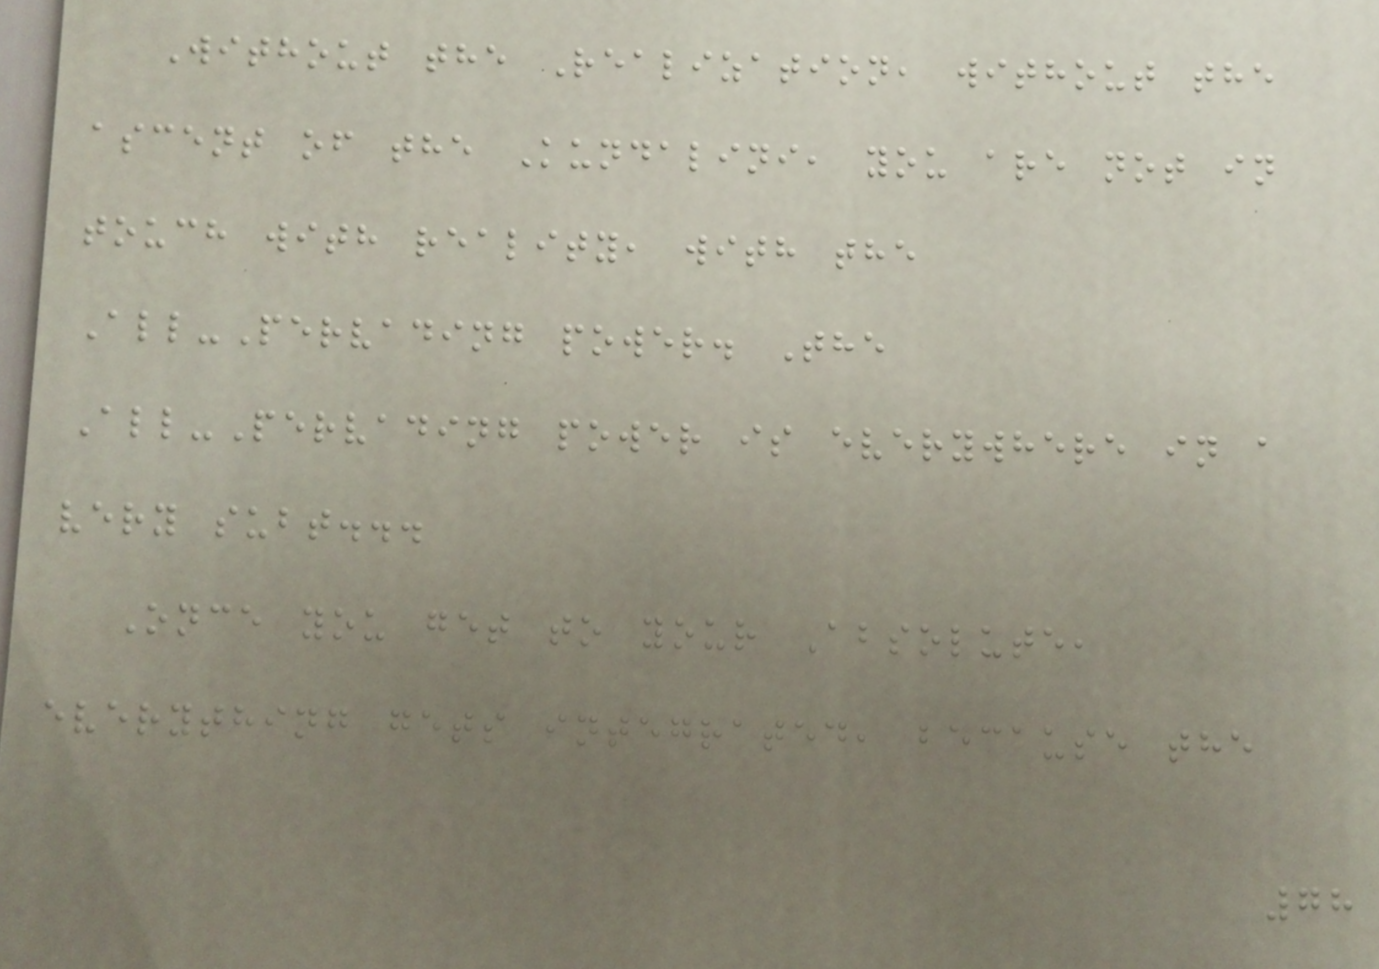Without the Realization, without the
ascent of the Kundalini, you are not in
touch with reality, with the
All-Pervading power. The
All-Pervading power is everywhere in a
very subt...
Once you get to your Absolute,
everything gets integrated, because the
78
